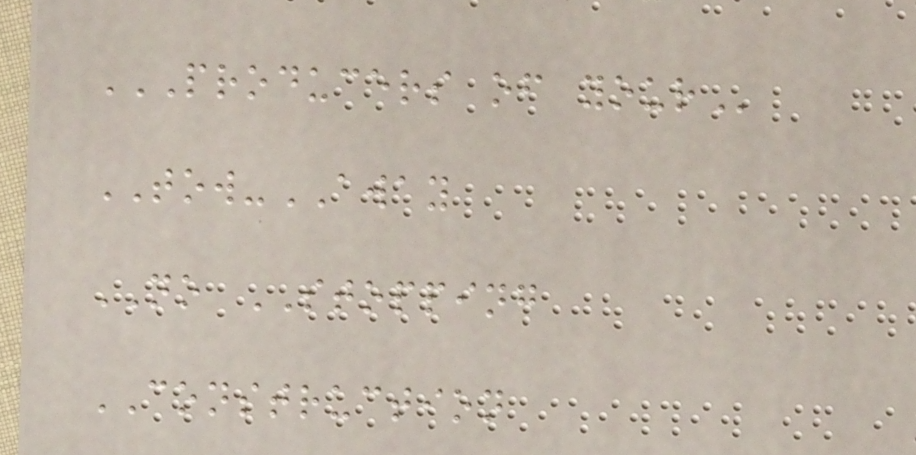PRODUCERS OF YOUR
TOW-AWAY
NO STOPPING
CONSTRUCTION
